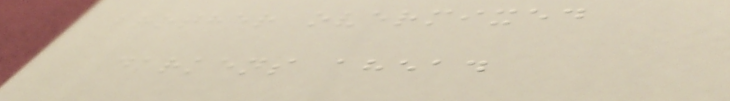brother overmixed
darkens ahead
